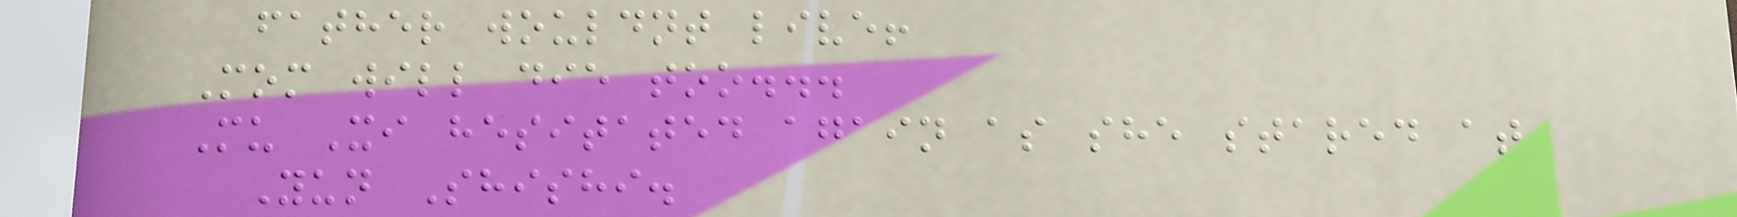father wouldnt live!
Mom will die too...
Mu Xi hesitated again as she stared at
Yun Shishi.
